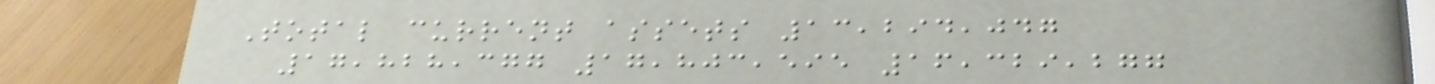Total current assets 13,294,047
17,828,377 17,803,595 16,329,277
